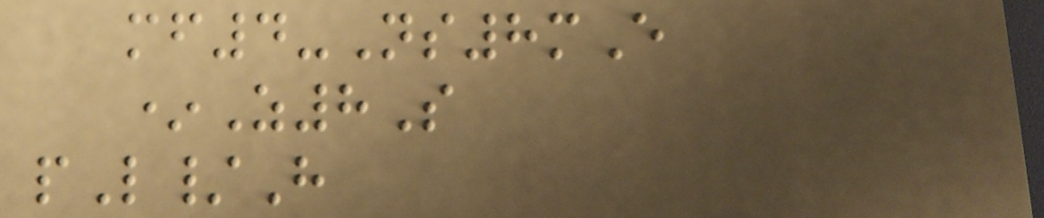mf4-Ns8mE
*Z8S
pL/H
